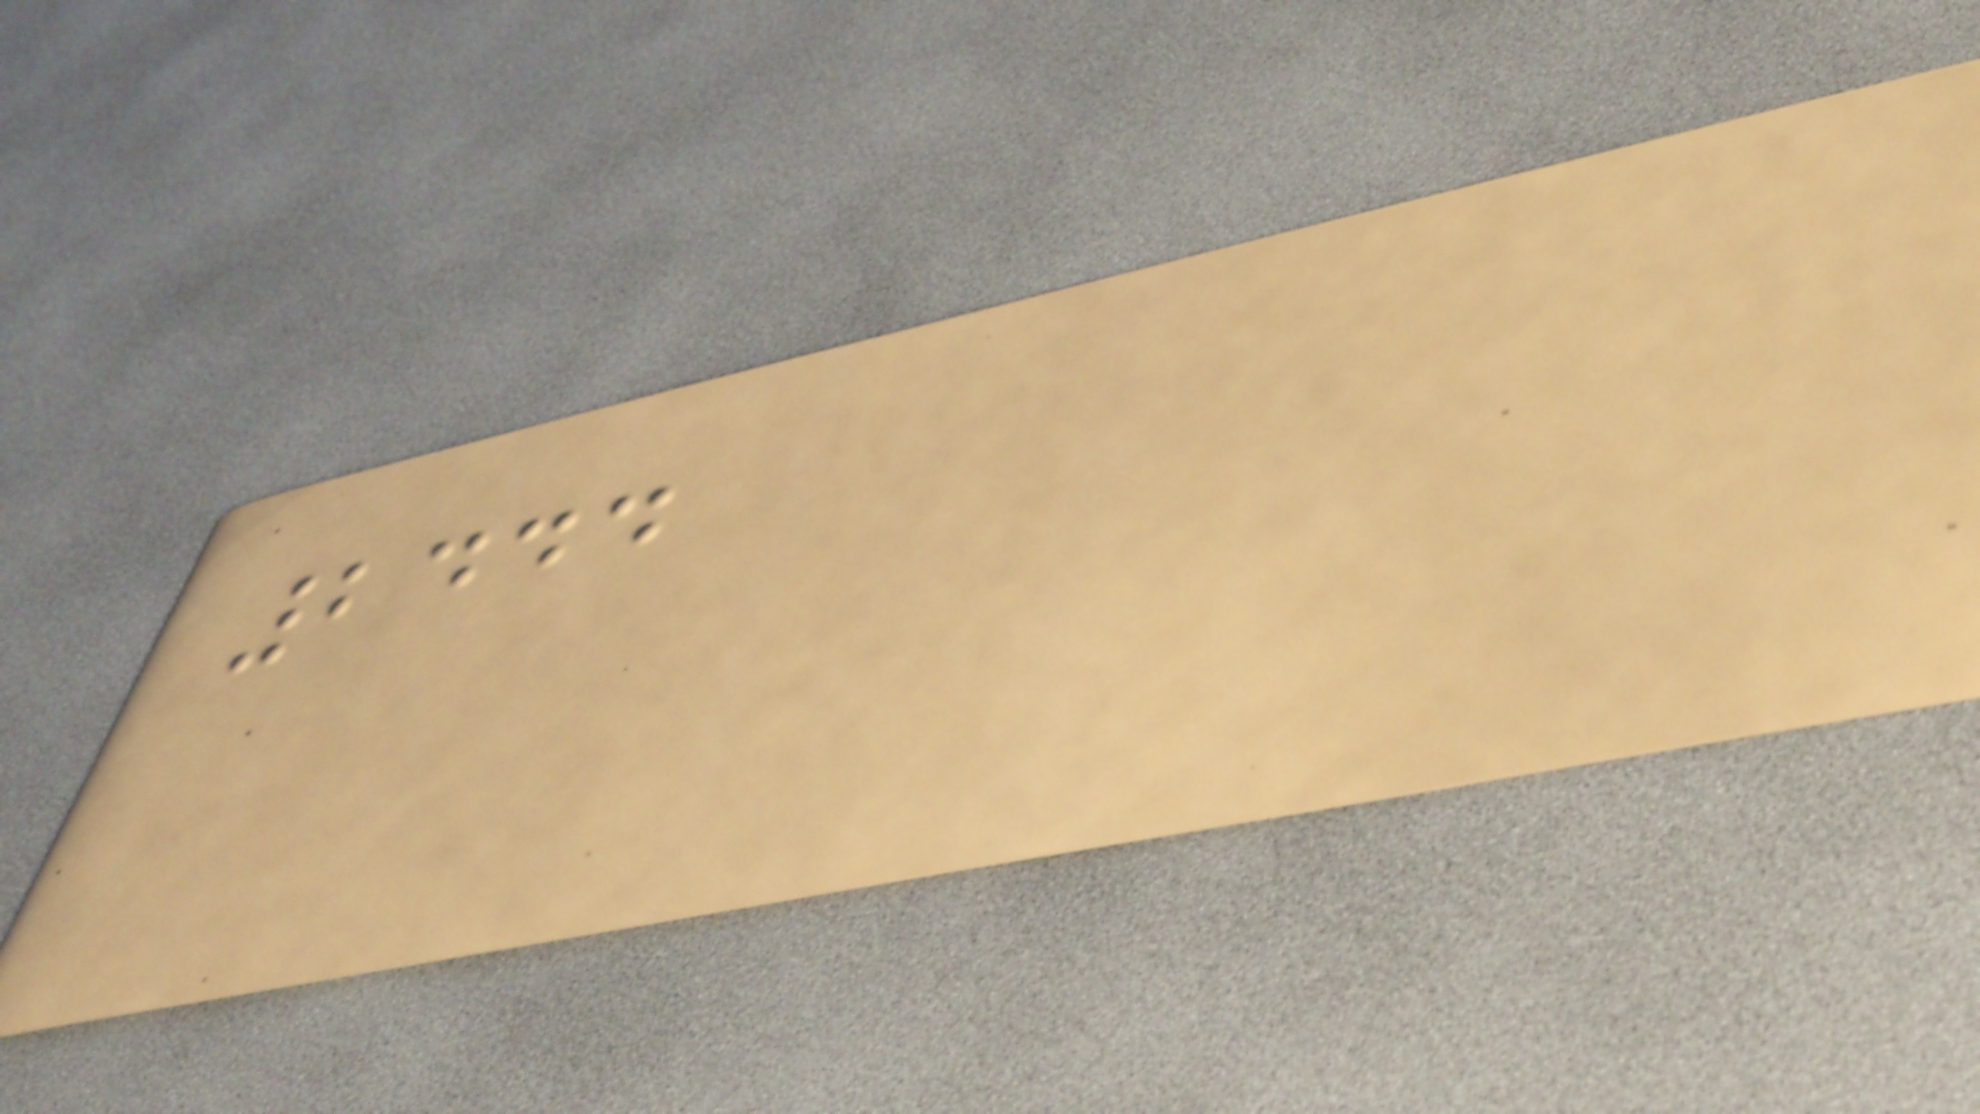2444
